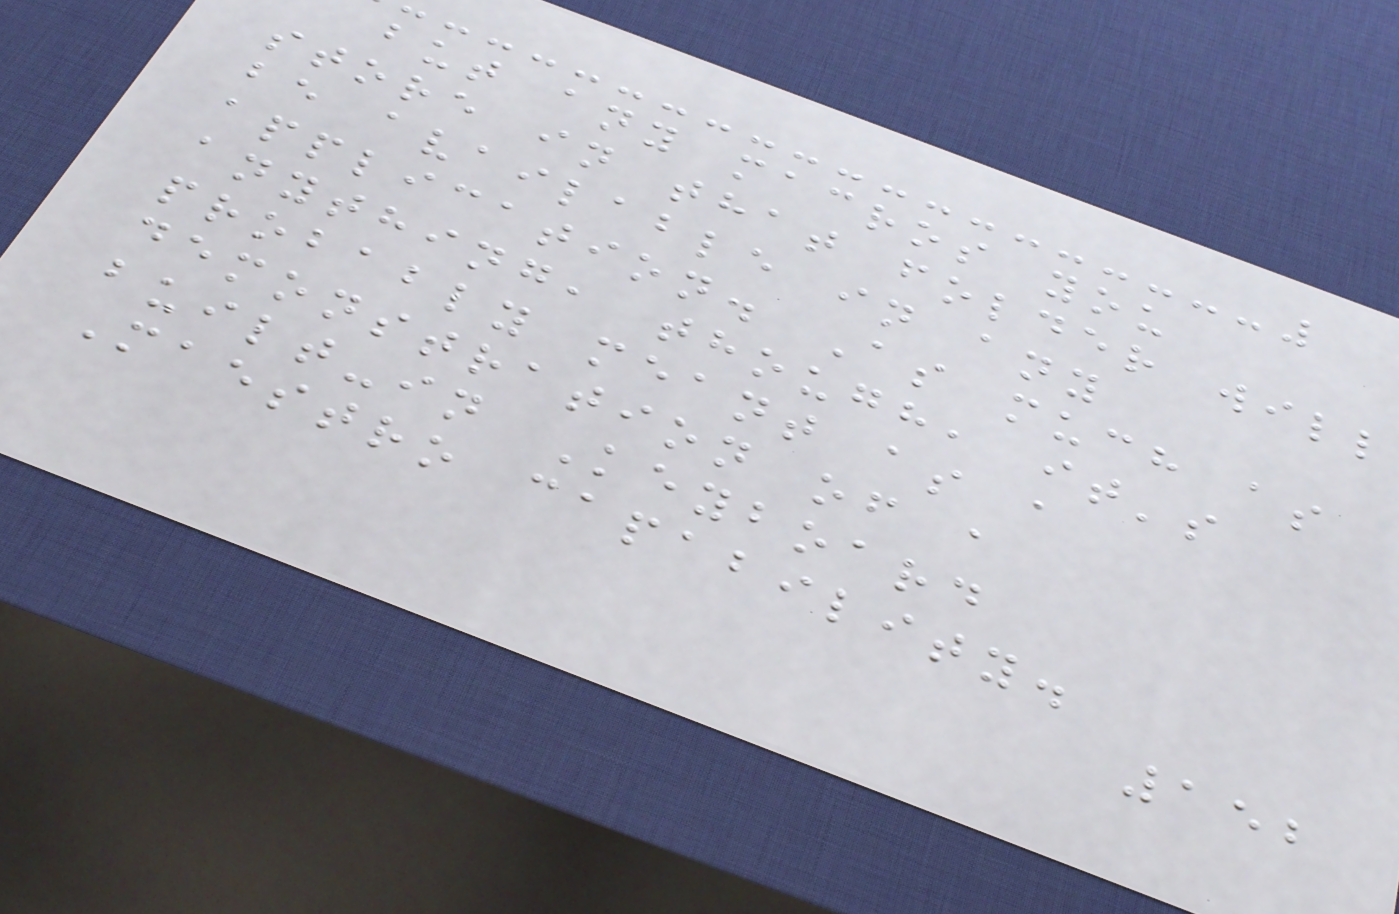but any macros you
store in that folder will
be available in any
application. As much as
anything, though, it's
probably meant as a
demonstration of a
built-in Keyboard
Maestro capability.
152
